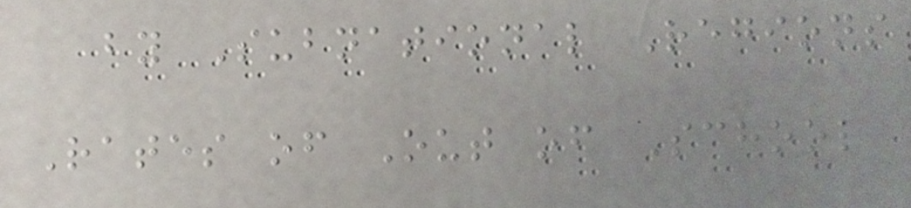by Subnational Regions
Rates of Out of School
